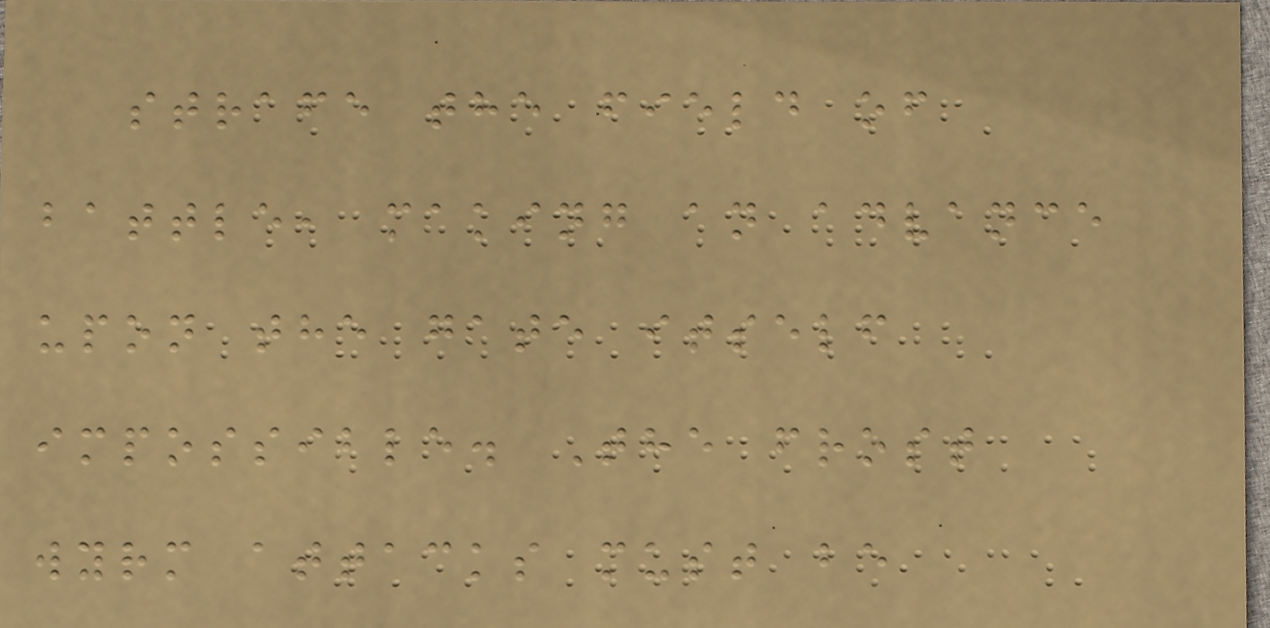strafe the field of
battle, making an advance
upon the gate itself
impossible. The frost
wyrm attacks must be
